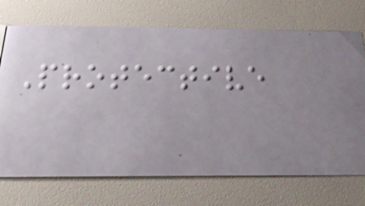Protective
